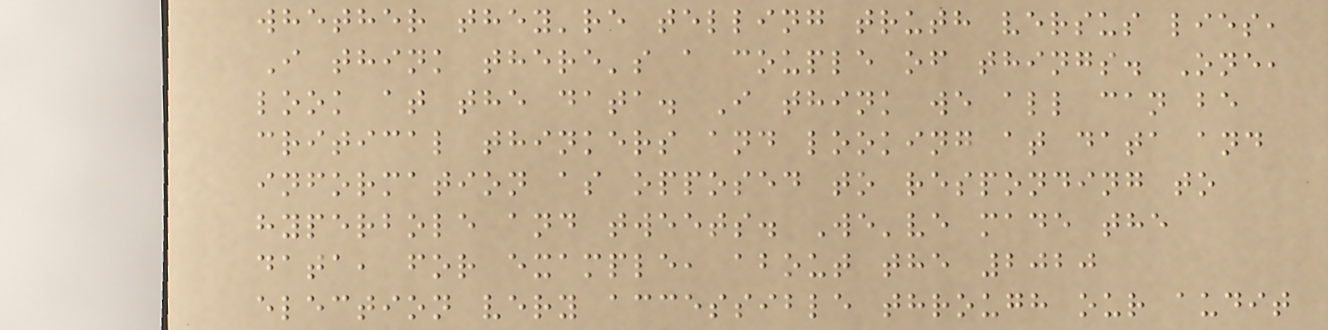whether they're telling truth versus lies,
I think there's a couple of things. One,
look at the data. I think we all can be
critical thinkers and looking at data and
information as opposed to responding to
hyperbole and tweets. We've made the
data, for example, about the 2020
election very accessible through our audit
